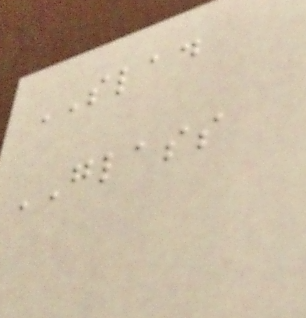SLAD
GLASS
